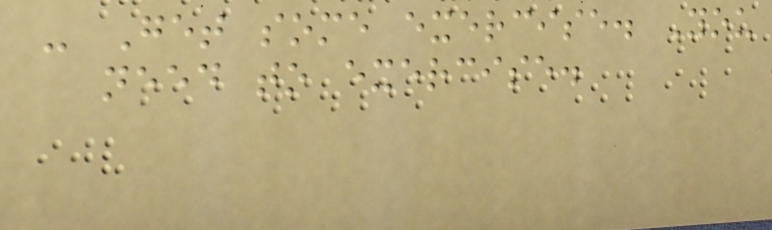- Get some exercise. You
need to exercise.
